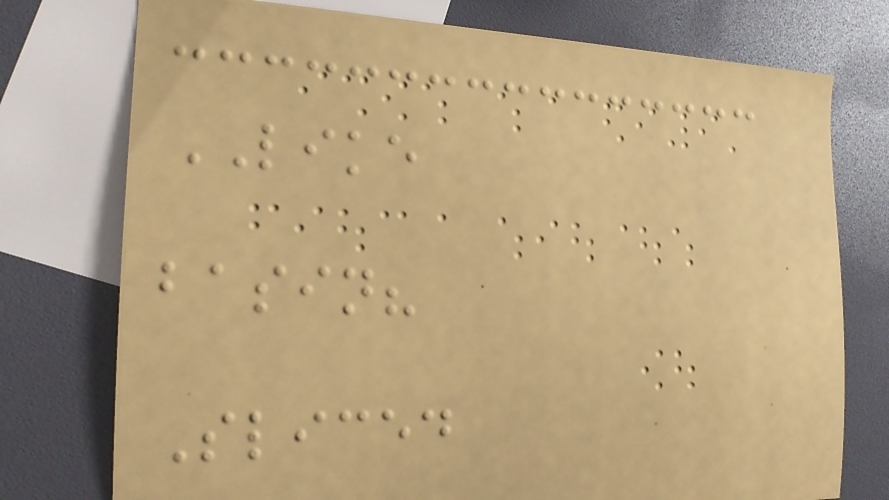LIKE
basin?
Sliced
